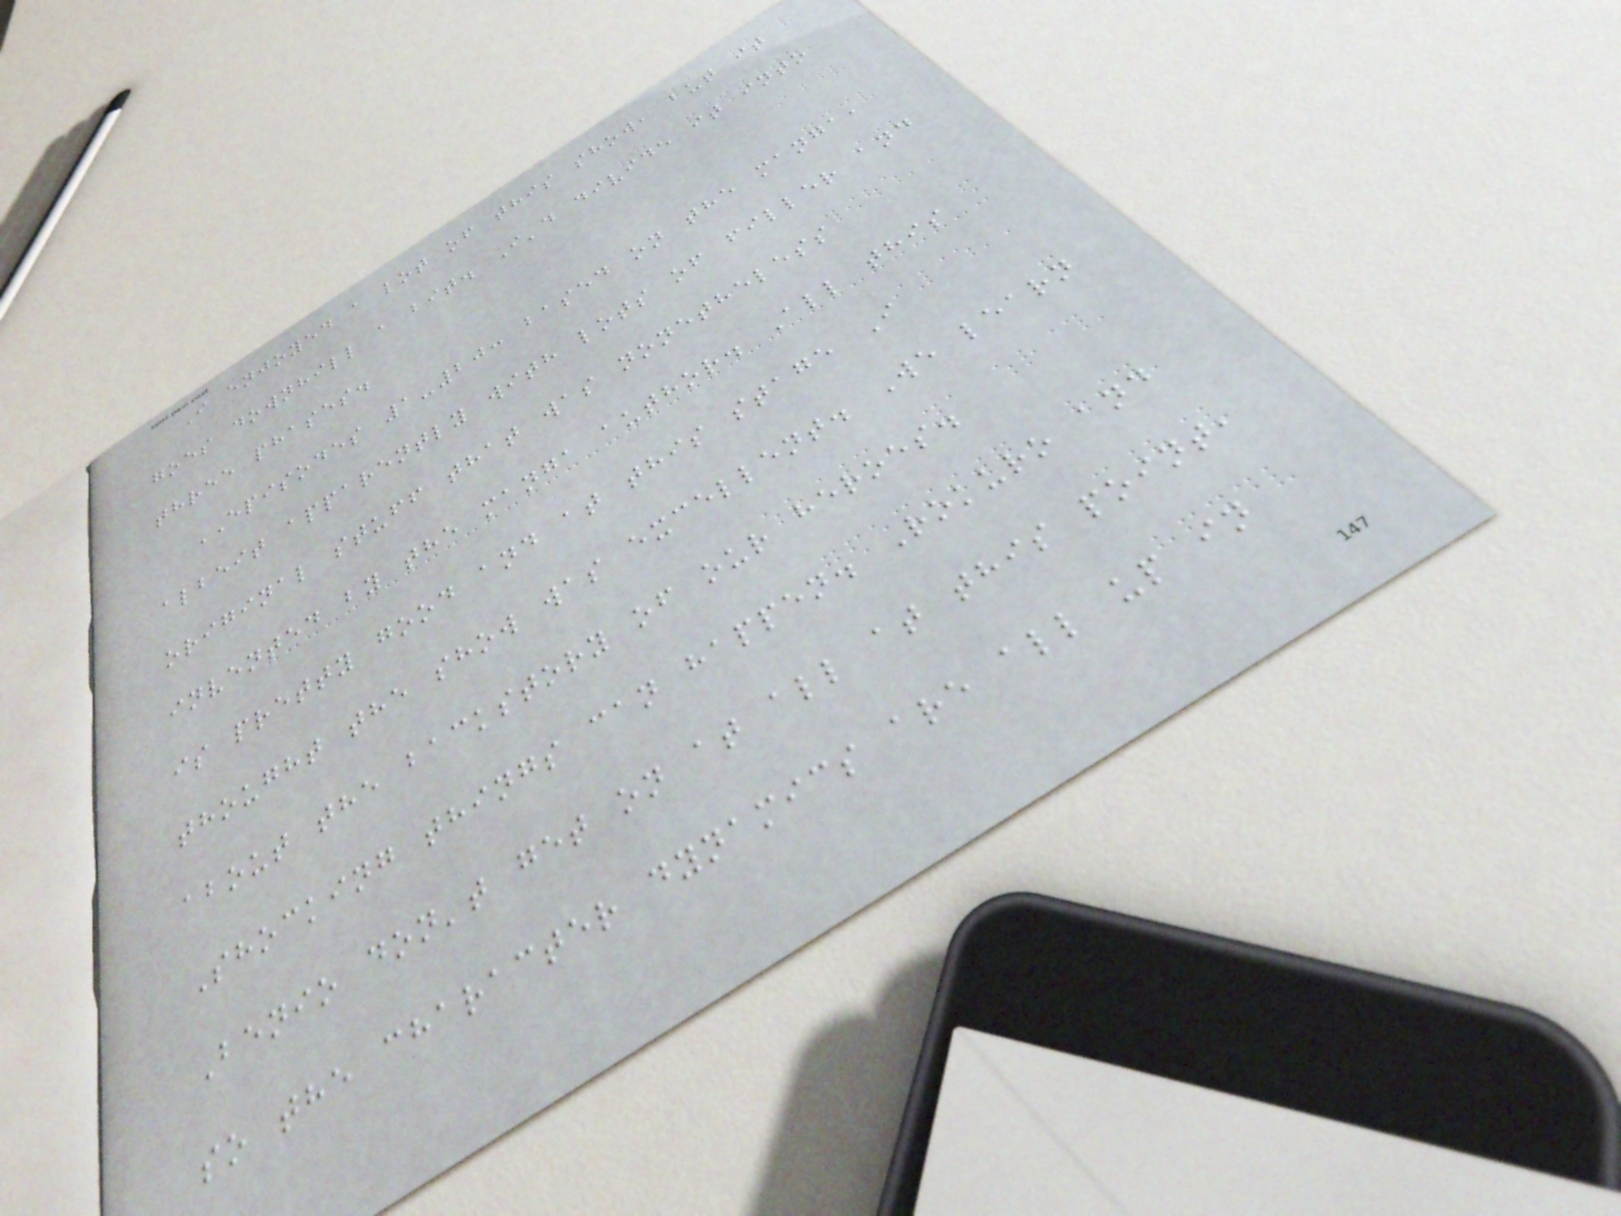I enjoyed a lot of this show, but it
goes downhill a bit. I'd divide it into
three phases.
EPISODES 1-20: based on the manga,
albeit apparently with lots of filler and
original stuff that was nonetheless
invented by the manga author. All this
is pretty good and at this stage I
thought the show was excellent. We learn
about the backstory of our heroes.
Shocking things can happen. Rokuro and
Benio don't get on at all at this point,
so the character dynamics are all up in
